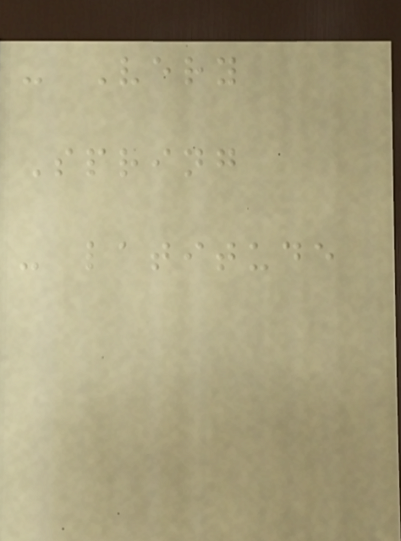- Very
Spring
- latitude
